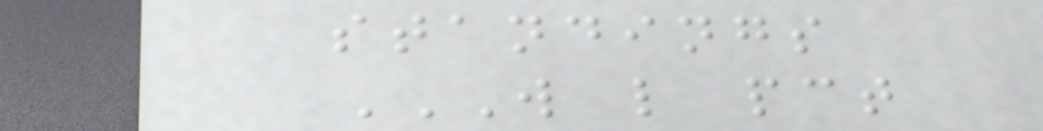standings
W L PCT
